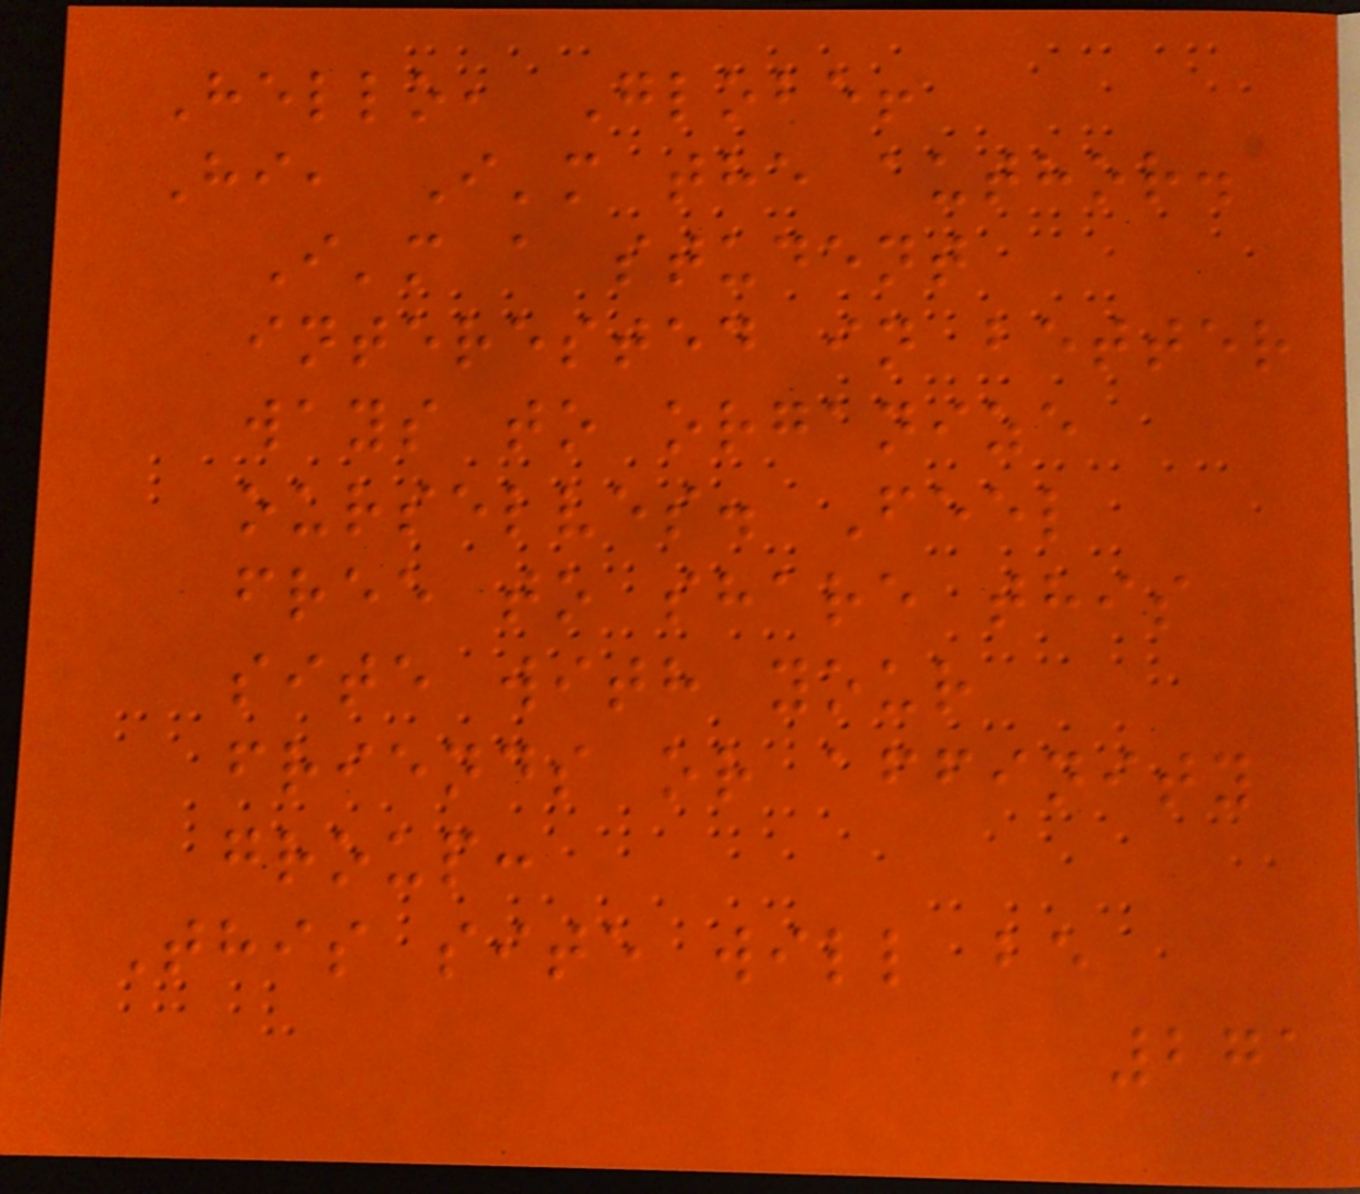Hello, Globe!
Hi, I'm the author.
I'm a student
interested in better
ways to organize
ourselves. Feel
free to share this
site with your
friends or affinity
group:
This site will be
271
